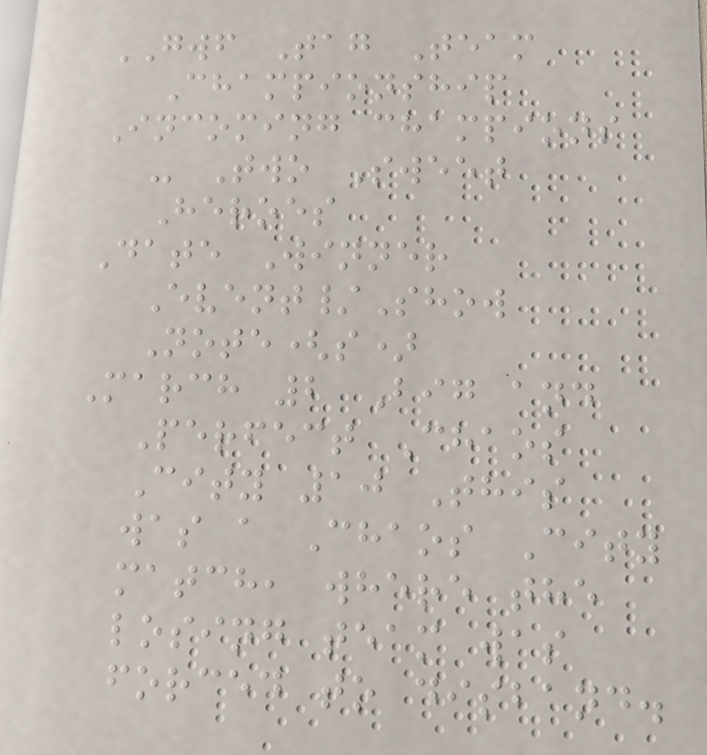GWF Tag Team
Championship
Incoming champions
- Two Sweet
Heroes
Date Winner
Event/Show
Note(s)
March 2 Big and
Perfect Chaos
City 10 This
was a Chaos City
match, where the
losing team was
forced to disband.
